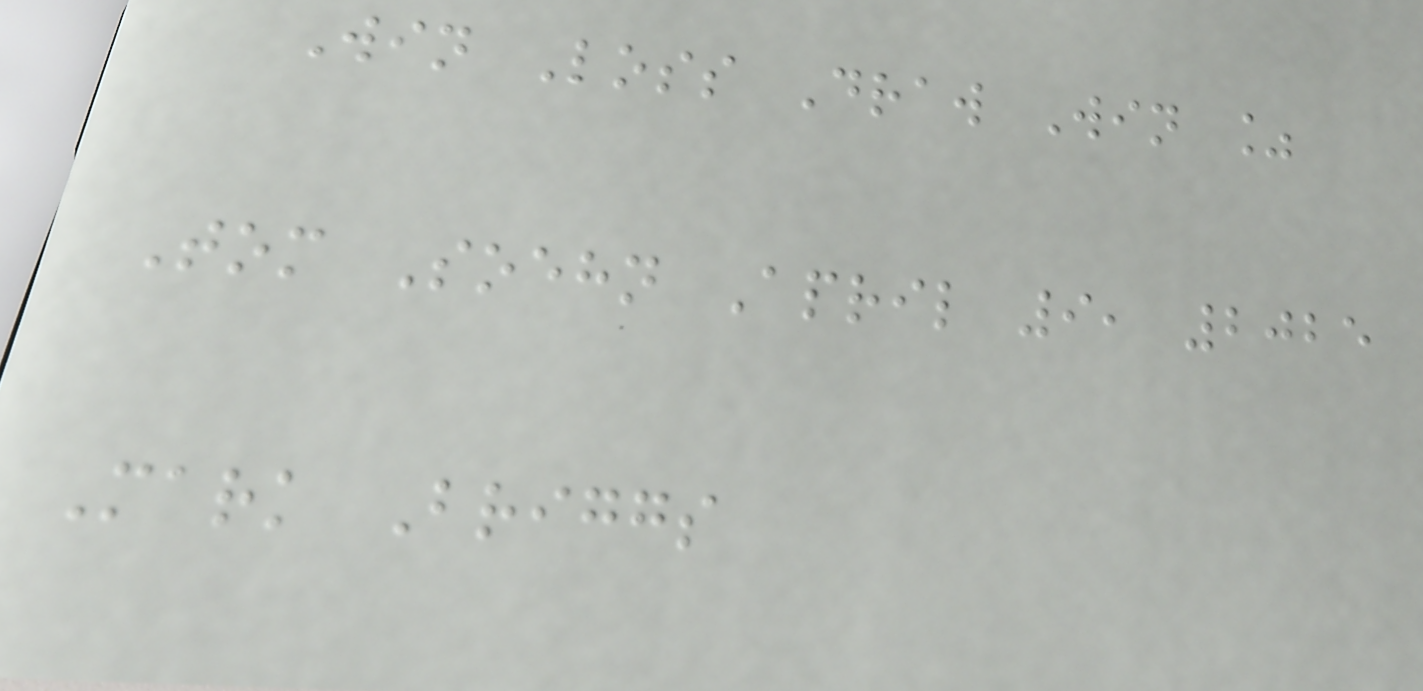Win Loss Draw Win %
Tom Soehn April 9, 2025
Mark Briggs
